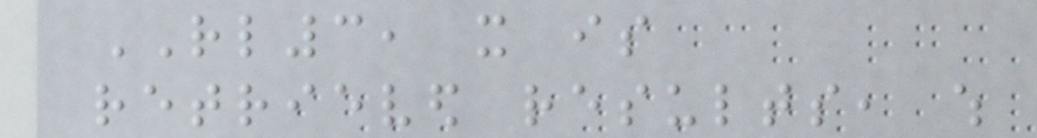RL3, it is
retrieved results, which
